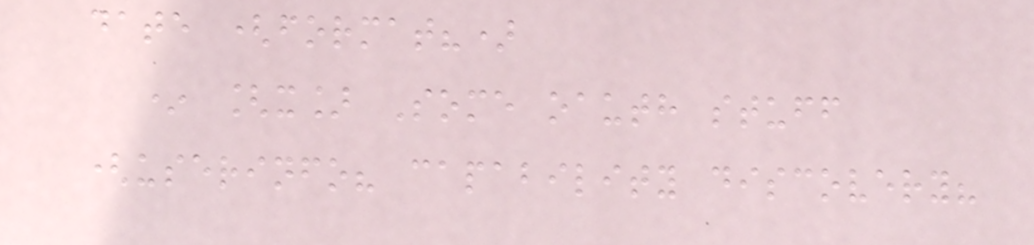date (format?)
* [x] Some oauth stuff
(userinfo? capability discovery?
